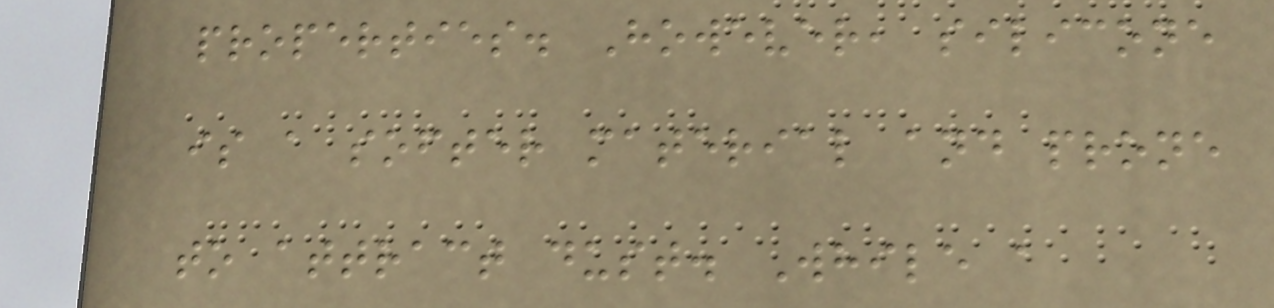properties. However, silicone
is a softer material and prone
to attract dust. While a
